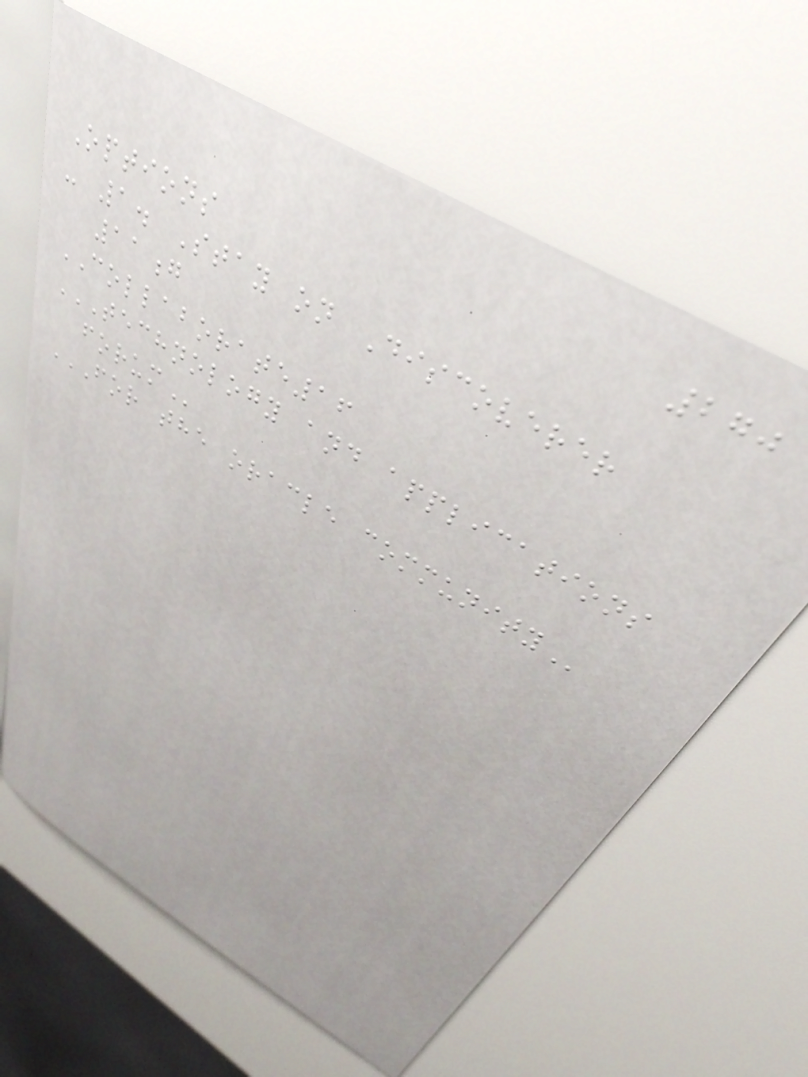270
Options
- 1. Stay on Discoverer
11g
COLLABORATE16
TECHNOLOGY AND APPLICATIONS
FORUM
FOR THE ORACLE COMMUNITY
